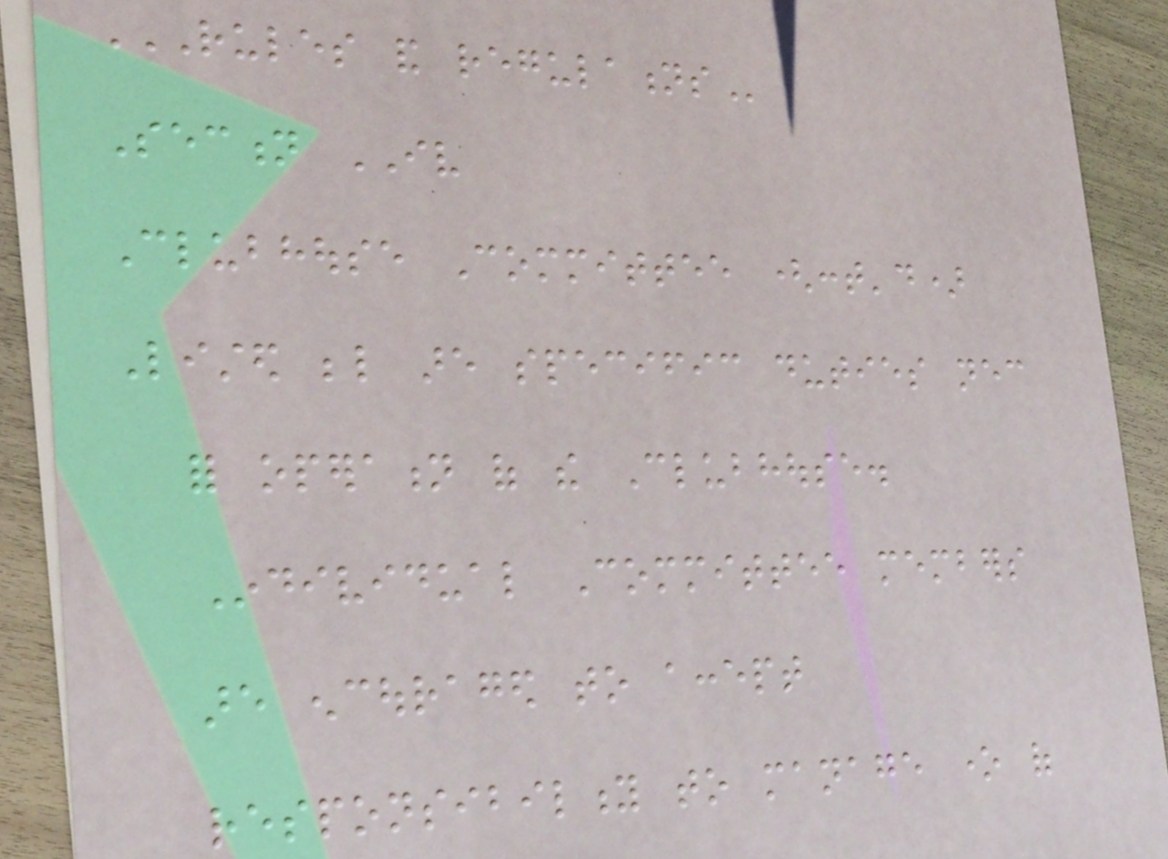RULES AND REGULATIONS
Section IV
Clubhouse Committee (cont'd)
Listed below are specific duties necessary
for operation of the Clubhouse.
Individual Committee members
are encouraged to accept
responsibility to manage one of
